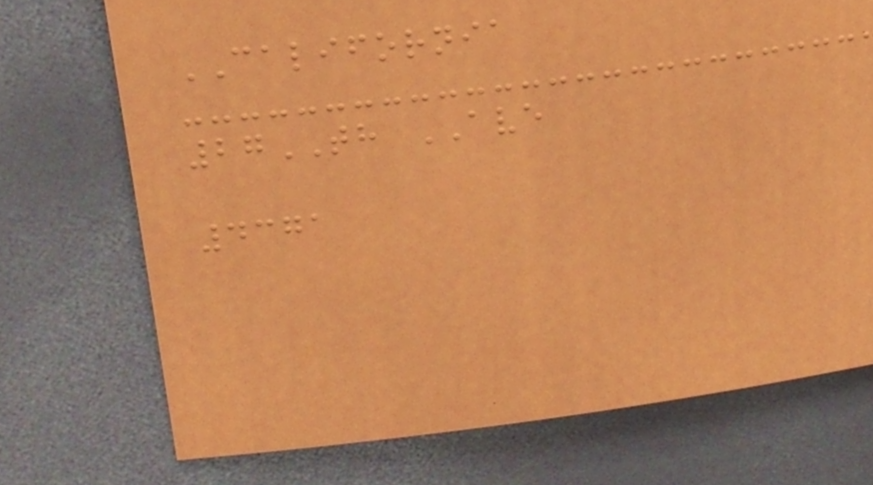CALIFORNIA
27TH AVE
4371
